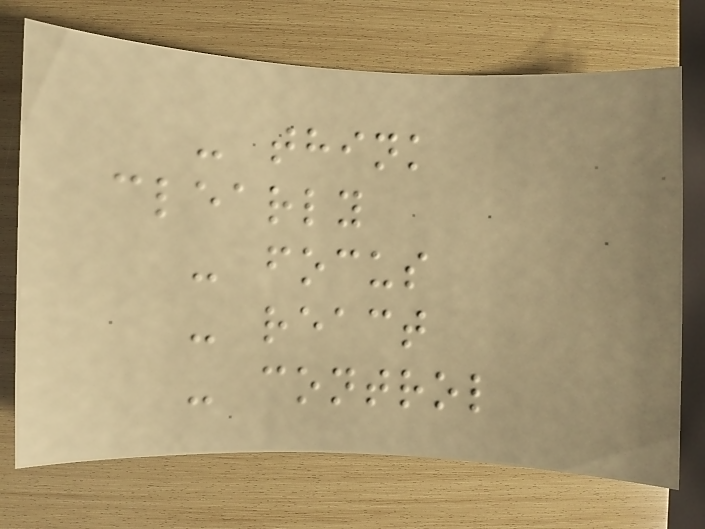- think
clearly
- focus
- react
- control
